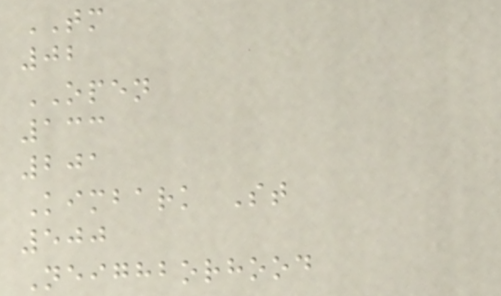TM
02
OPEN
133
201
Kimbark St
500
Neighborhood
